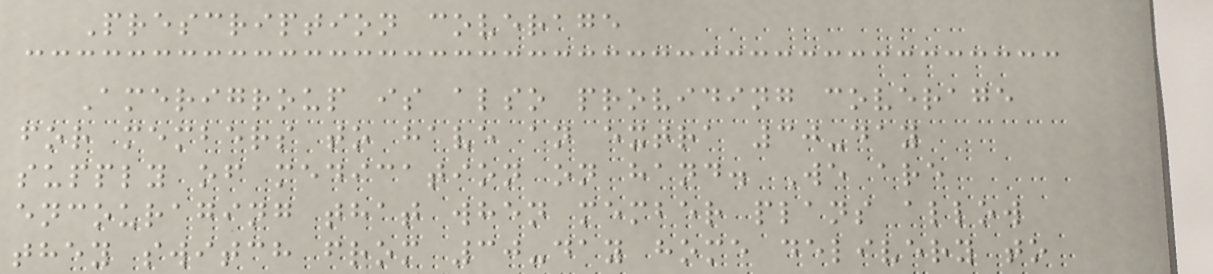Prescription coverage
Amerigroup is also providing coverage
for members to have an extra 30-day
supply of medication on hand. We are
encouraging that when member plans allow
they switch from 30-day home delivery to
